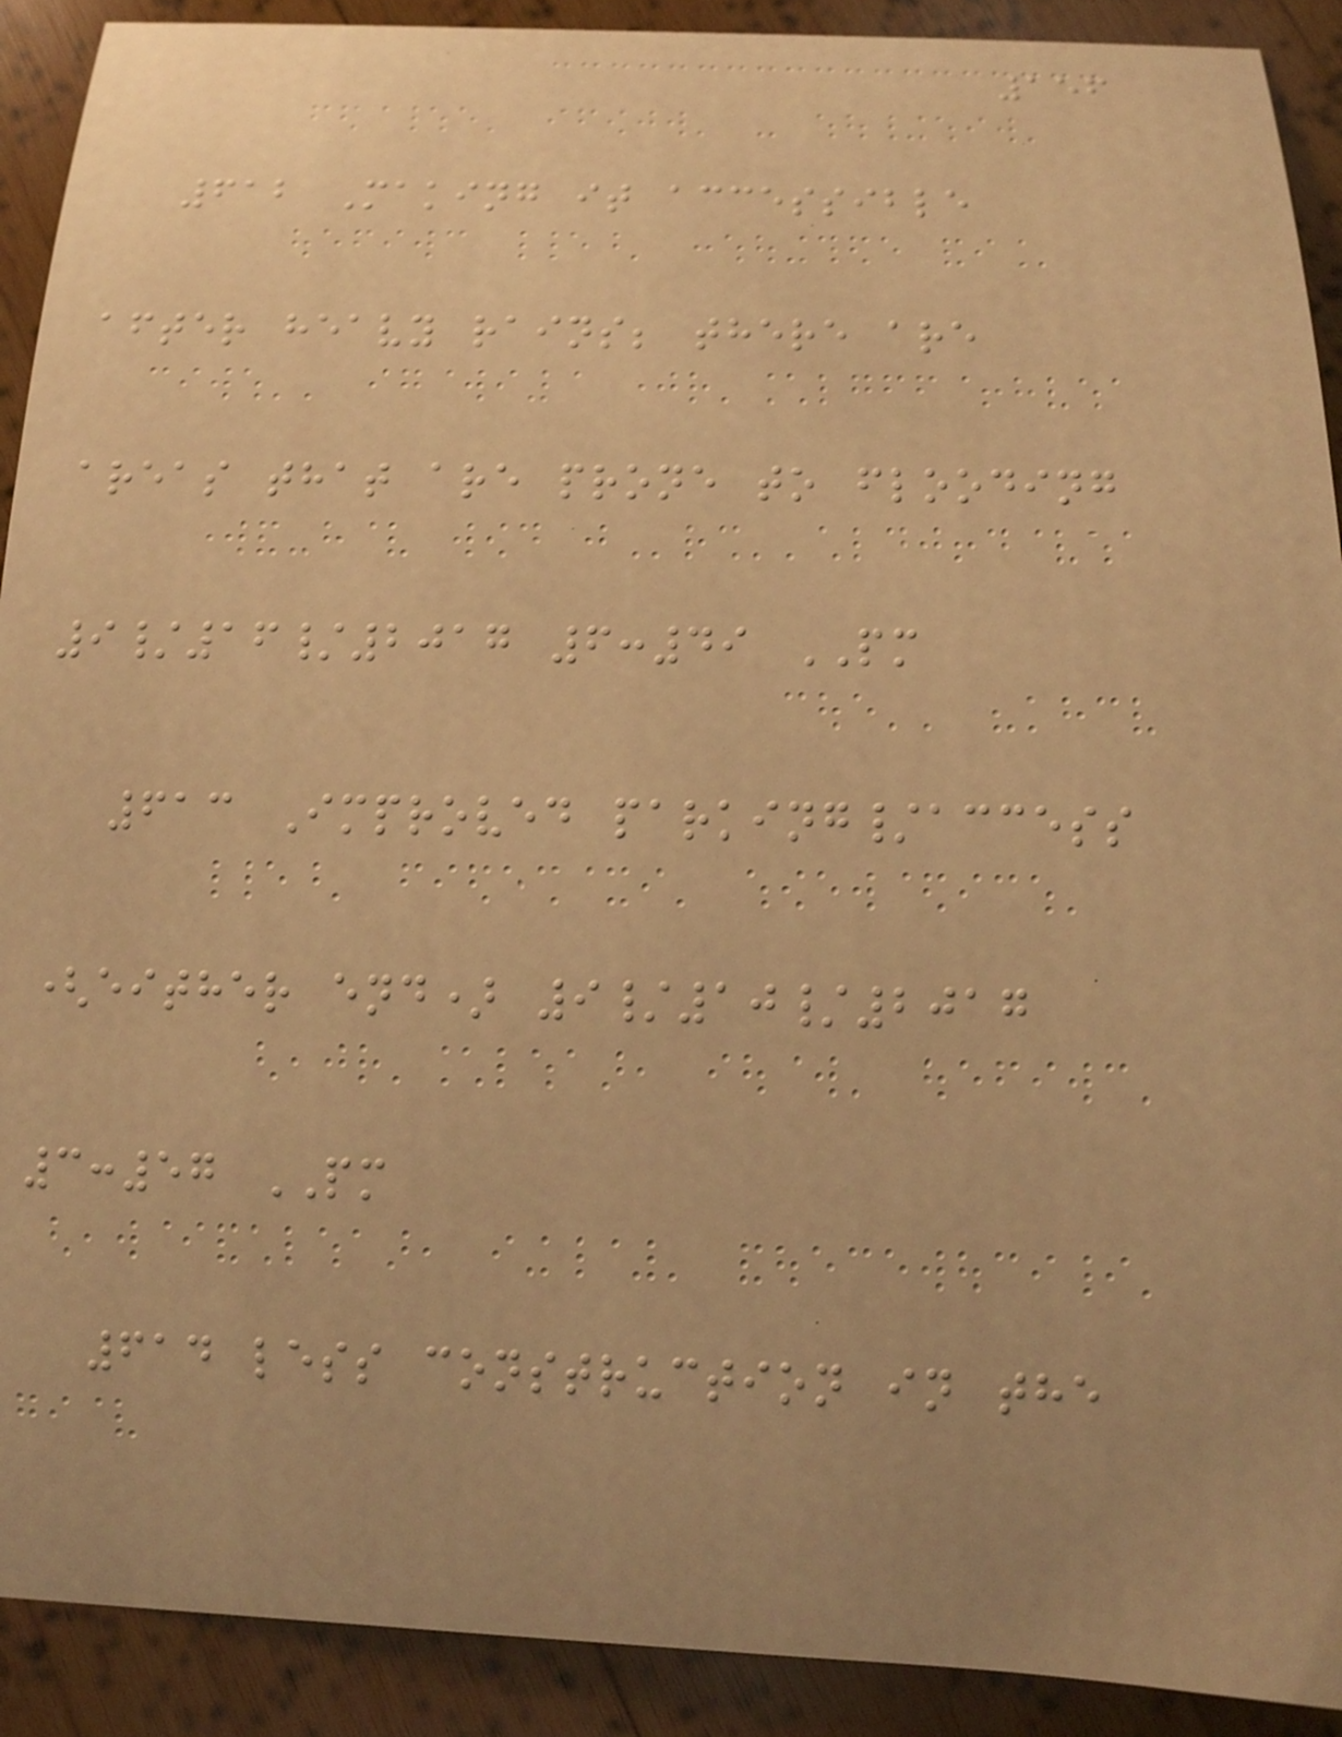156
612 Making it accessible
after heavy rains; there are
areas that are prone to flooding
9/16/2017 6:49 PM
613 Improved parking/access
(either end) 9/10/2017
3:57 PM
614 less construction in the
